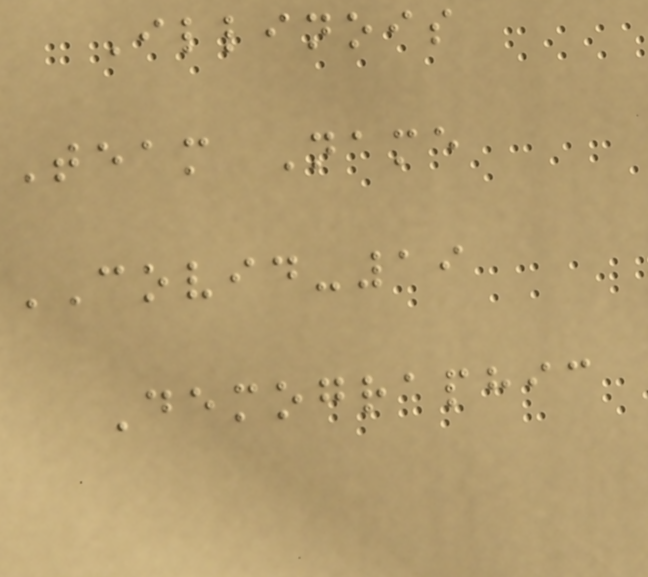Illinois
Team Name
COVID-19
Demographic
